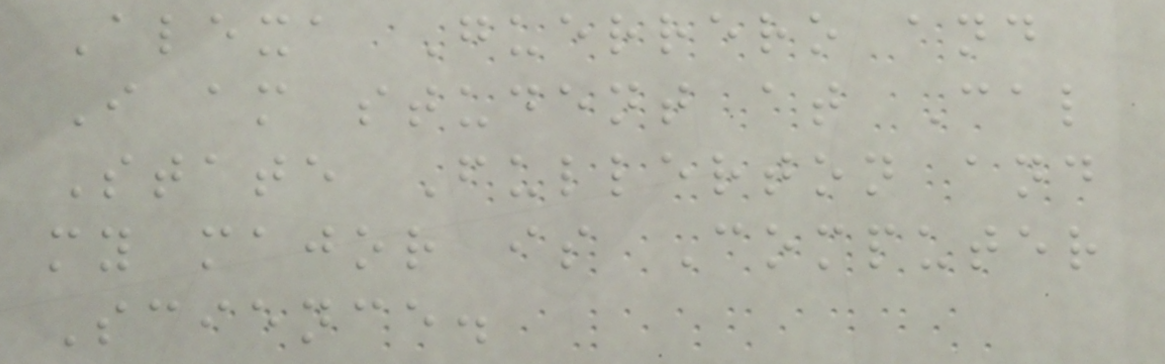Alexa Guerrero and
I am student at Cal
State Fullerton and
my major is Computer
Science.
